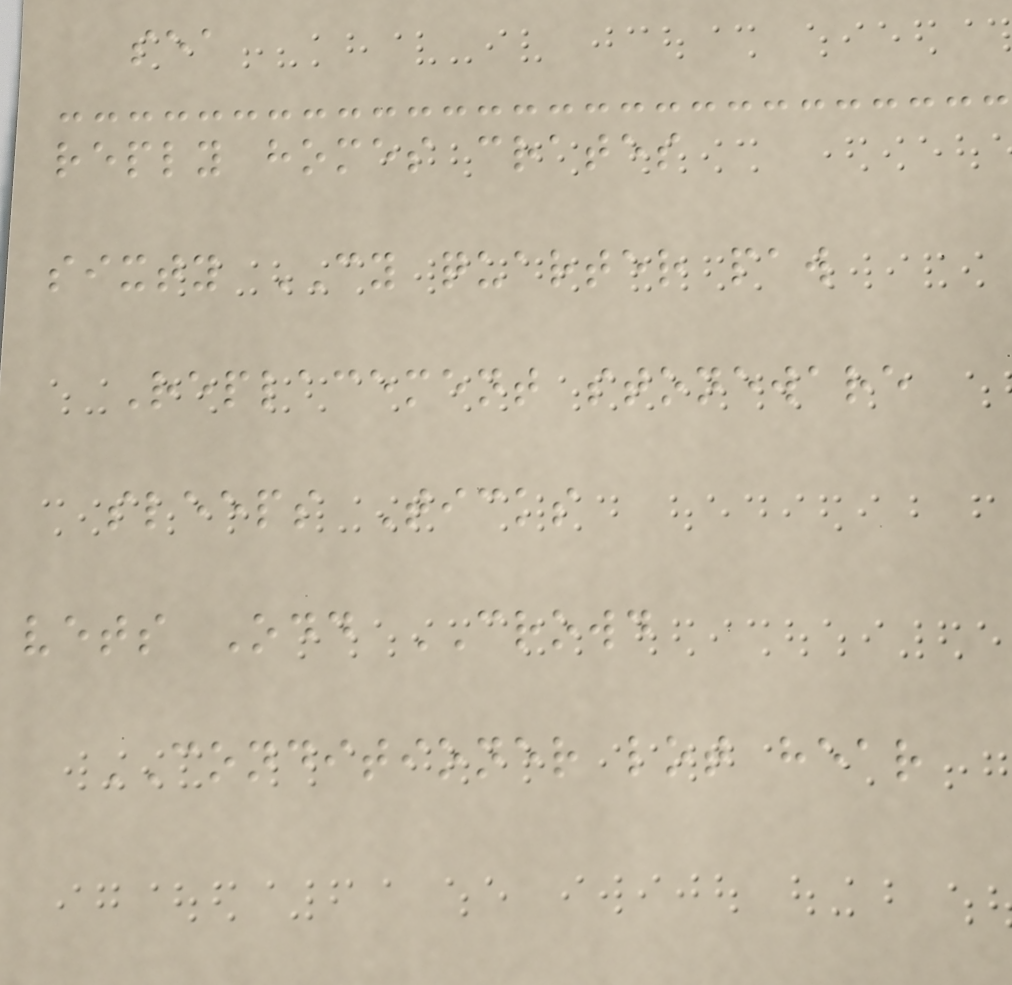sea
reply homes crates
sixty CY quarter paw
Replacement stoneware
sleeps Ticks
vets Odd CROWD
CONDITIONER lot hear
